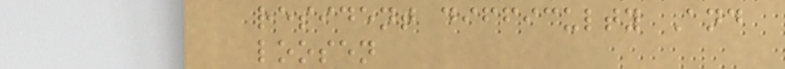resident difficulty And
loosen
